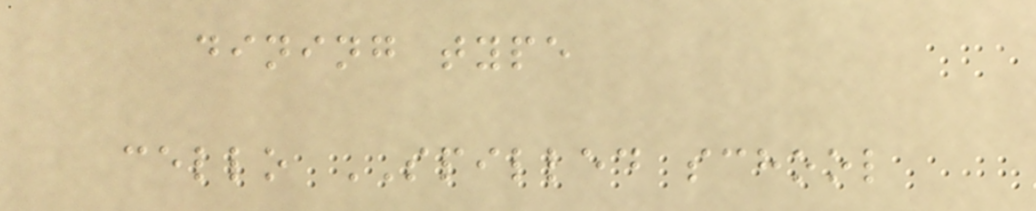dining type
cello SPILLED school
